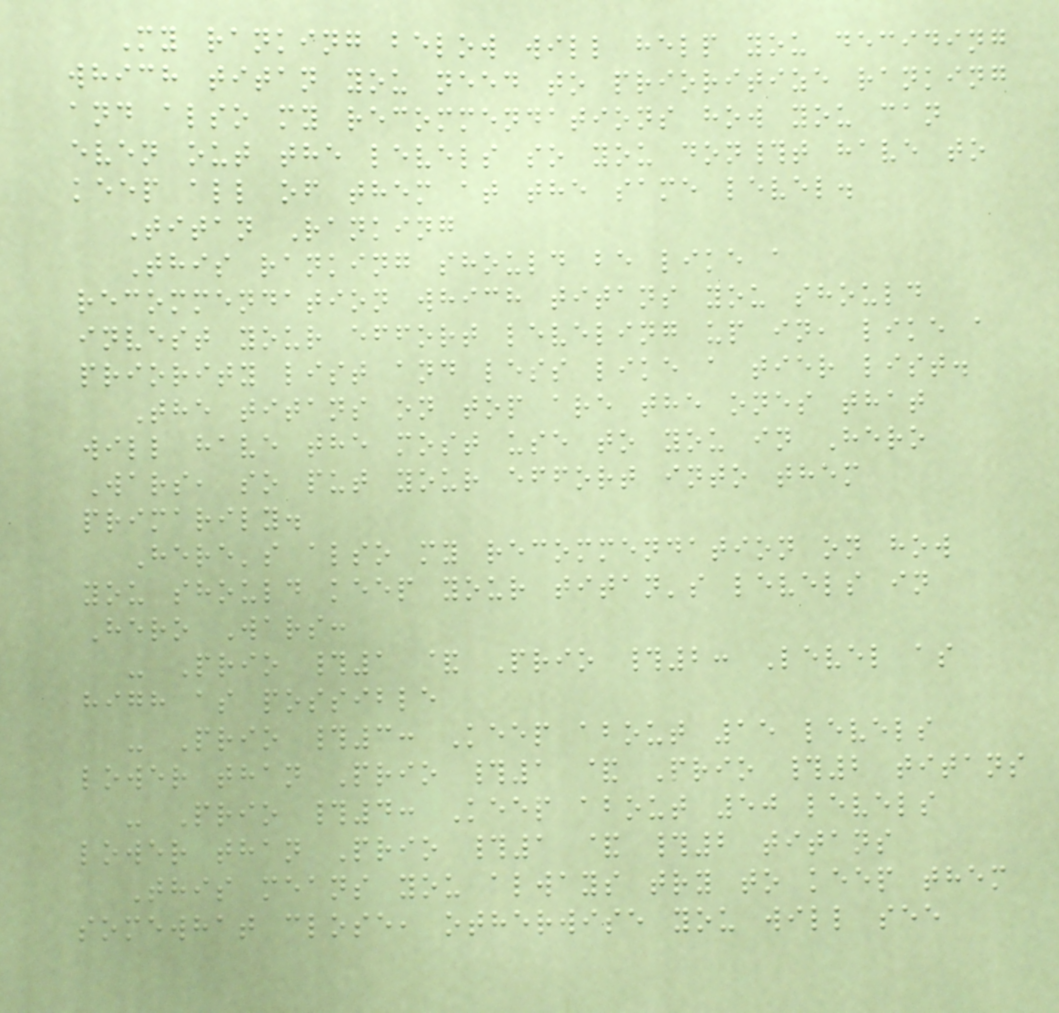My ranking below will help you deciding
which titan you need to prioritize ranking
and also my recommendations how you can
even out the levels so you don#t have to
keep all of them at the same level.
Titan Ranking
This ranking should be like a
recommendation which titans you should
invest your effort leveling up in, like a
priority list and less like a tier list.
The titans on top are the ones that
will have the most use to you in Hero
Wars, so put your effort into them
primarily.
Here's also my recommendation on how
you should keep your titan's levels in
Hero Wars:
- Prio #1 & Prio #2: Level as
high as possible
- Prio #3: Keep about 15 levels
lower than Prio #1 & Prio #2 titans
- Prio #4: Keep about 50 levels
lower than Prio #1 & #2 titans
This means you always try to keep them
somewhat close, otherwise you will see
